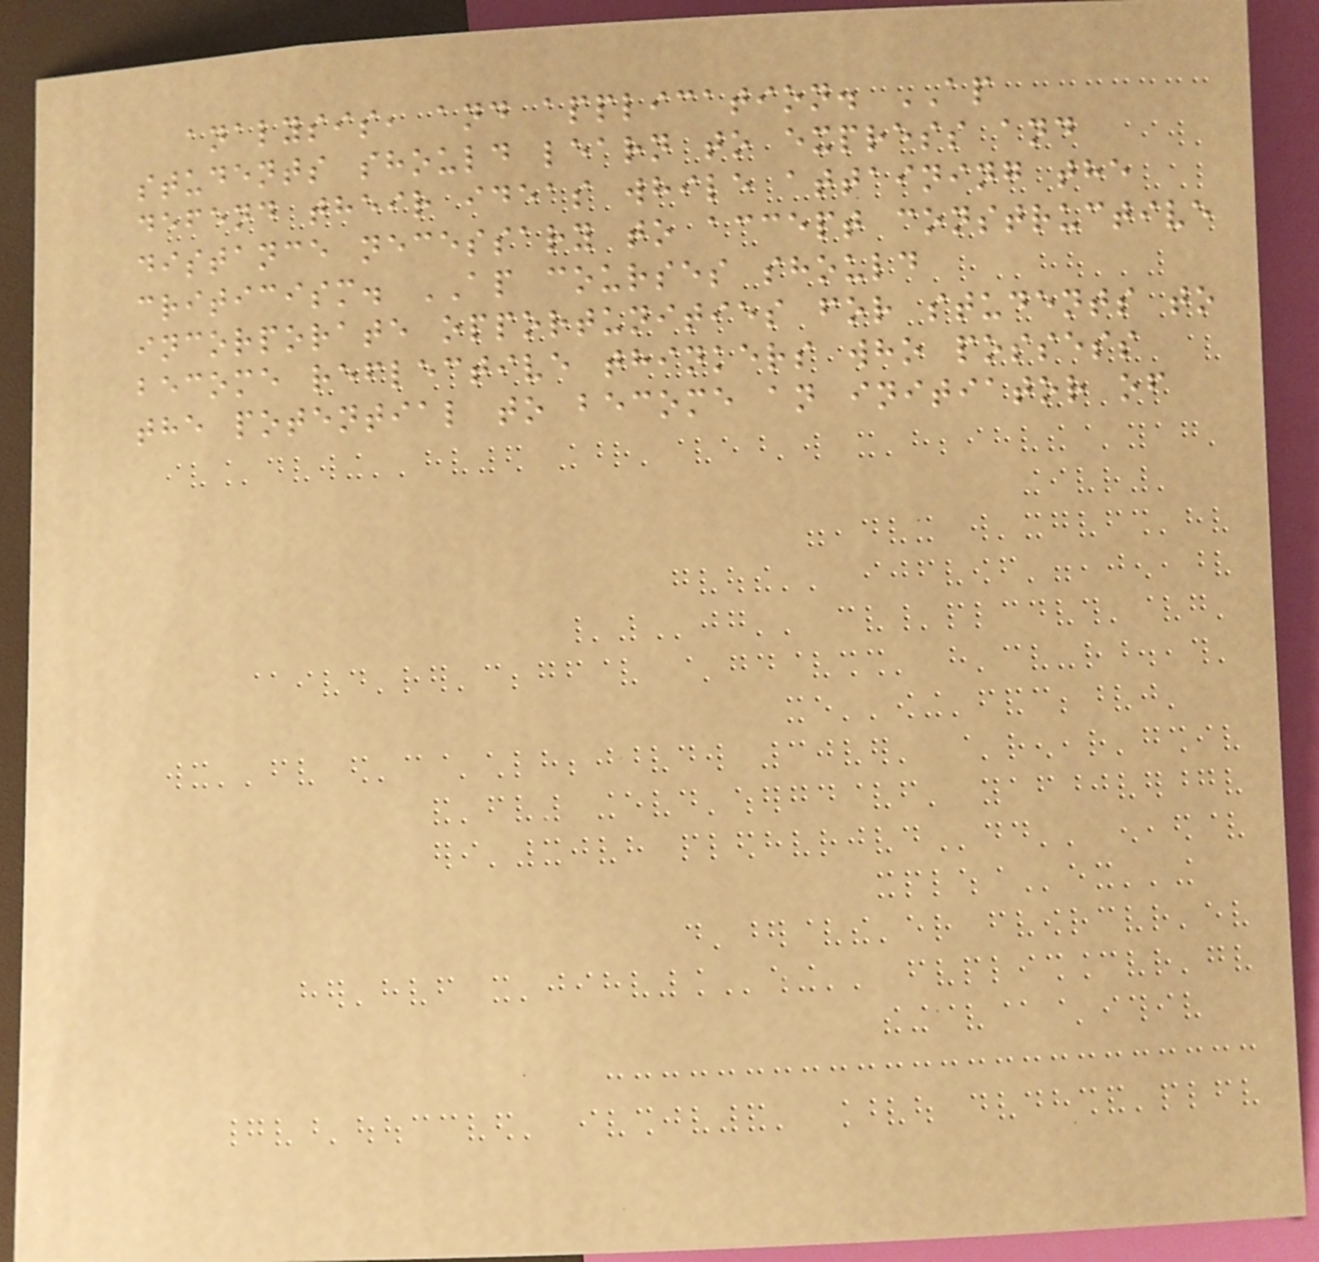analysis, and application. AP
students should learn to express and
defend their ideas while attaining the
distance necessary to accept constructive
criticism. AP courses should
incorporate opportunities for students to
become reflective thinkers who possess
the potential to become an initiator of
